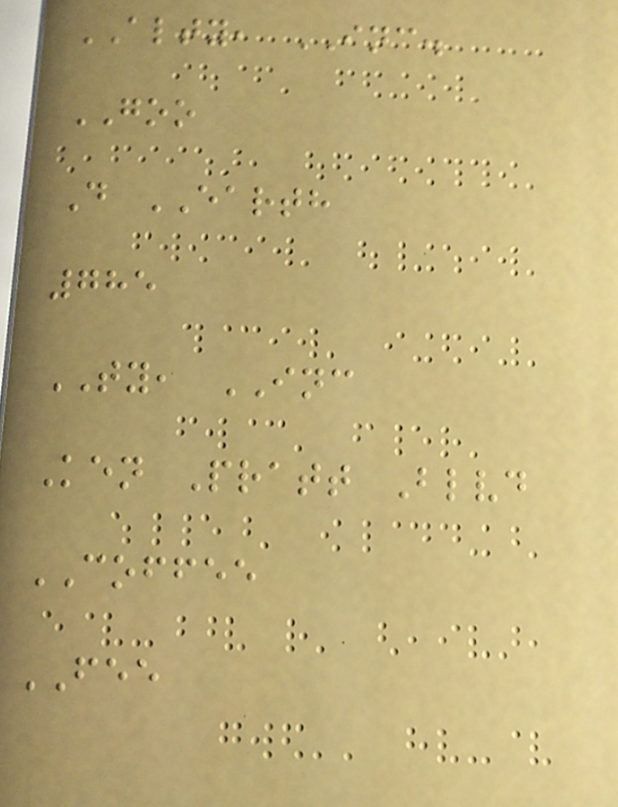ALTY, INC.
GOO
D EARTH
785
TY, INC
Ken Pratt Blvd
COFFEE
FEE
